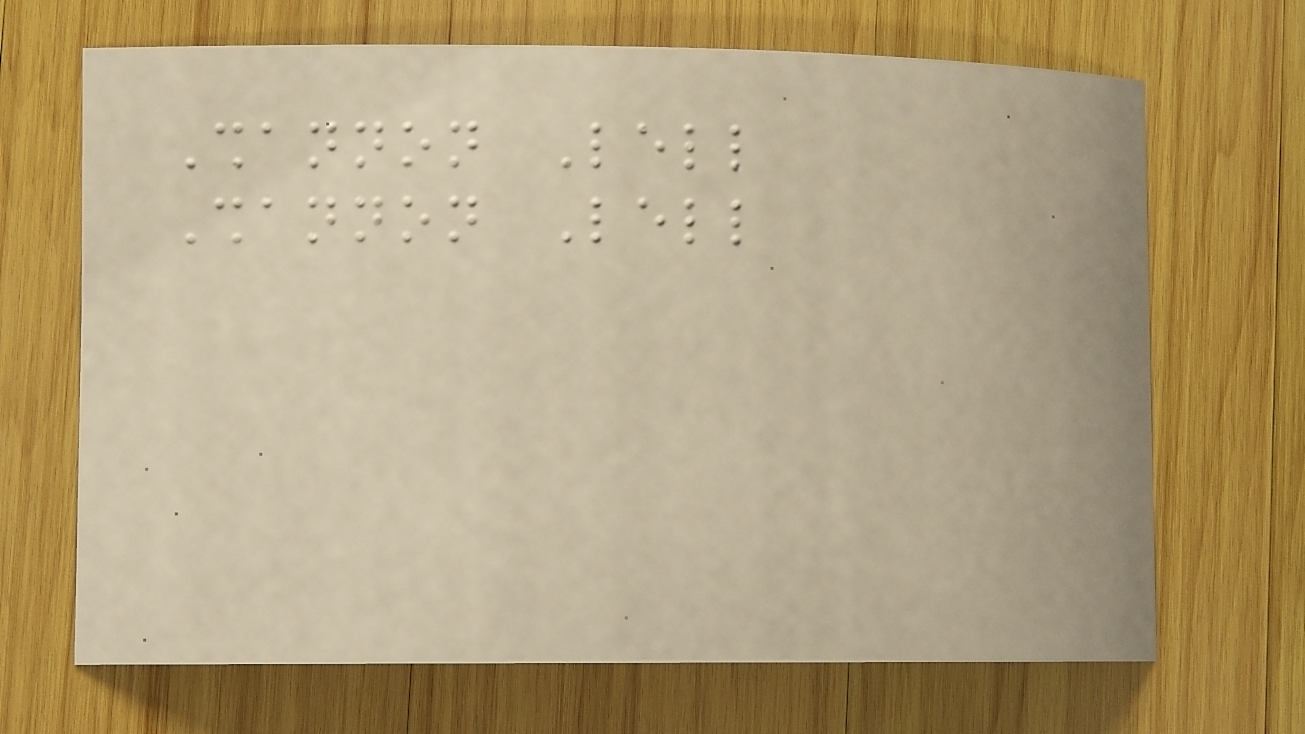Shannon Lell
Shannon Lell
